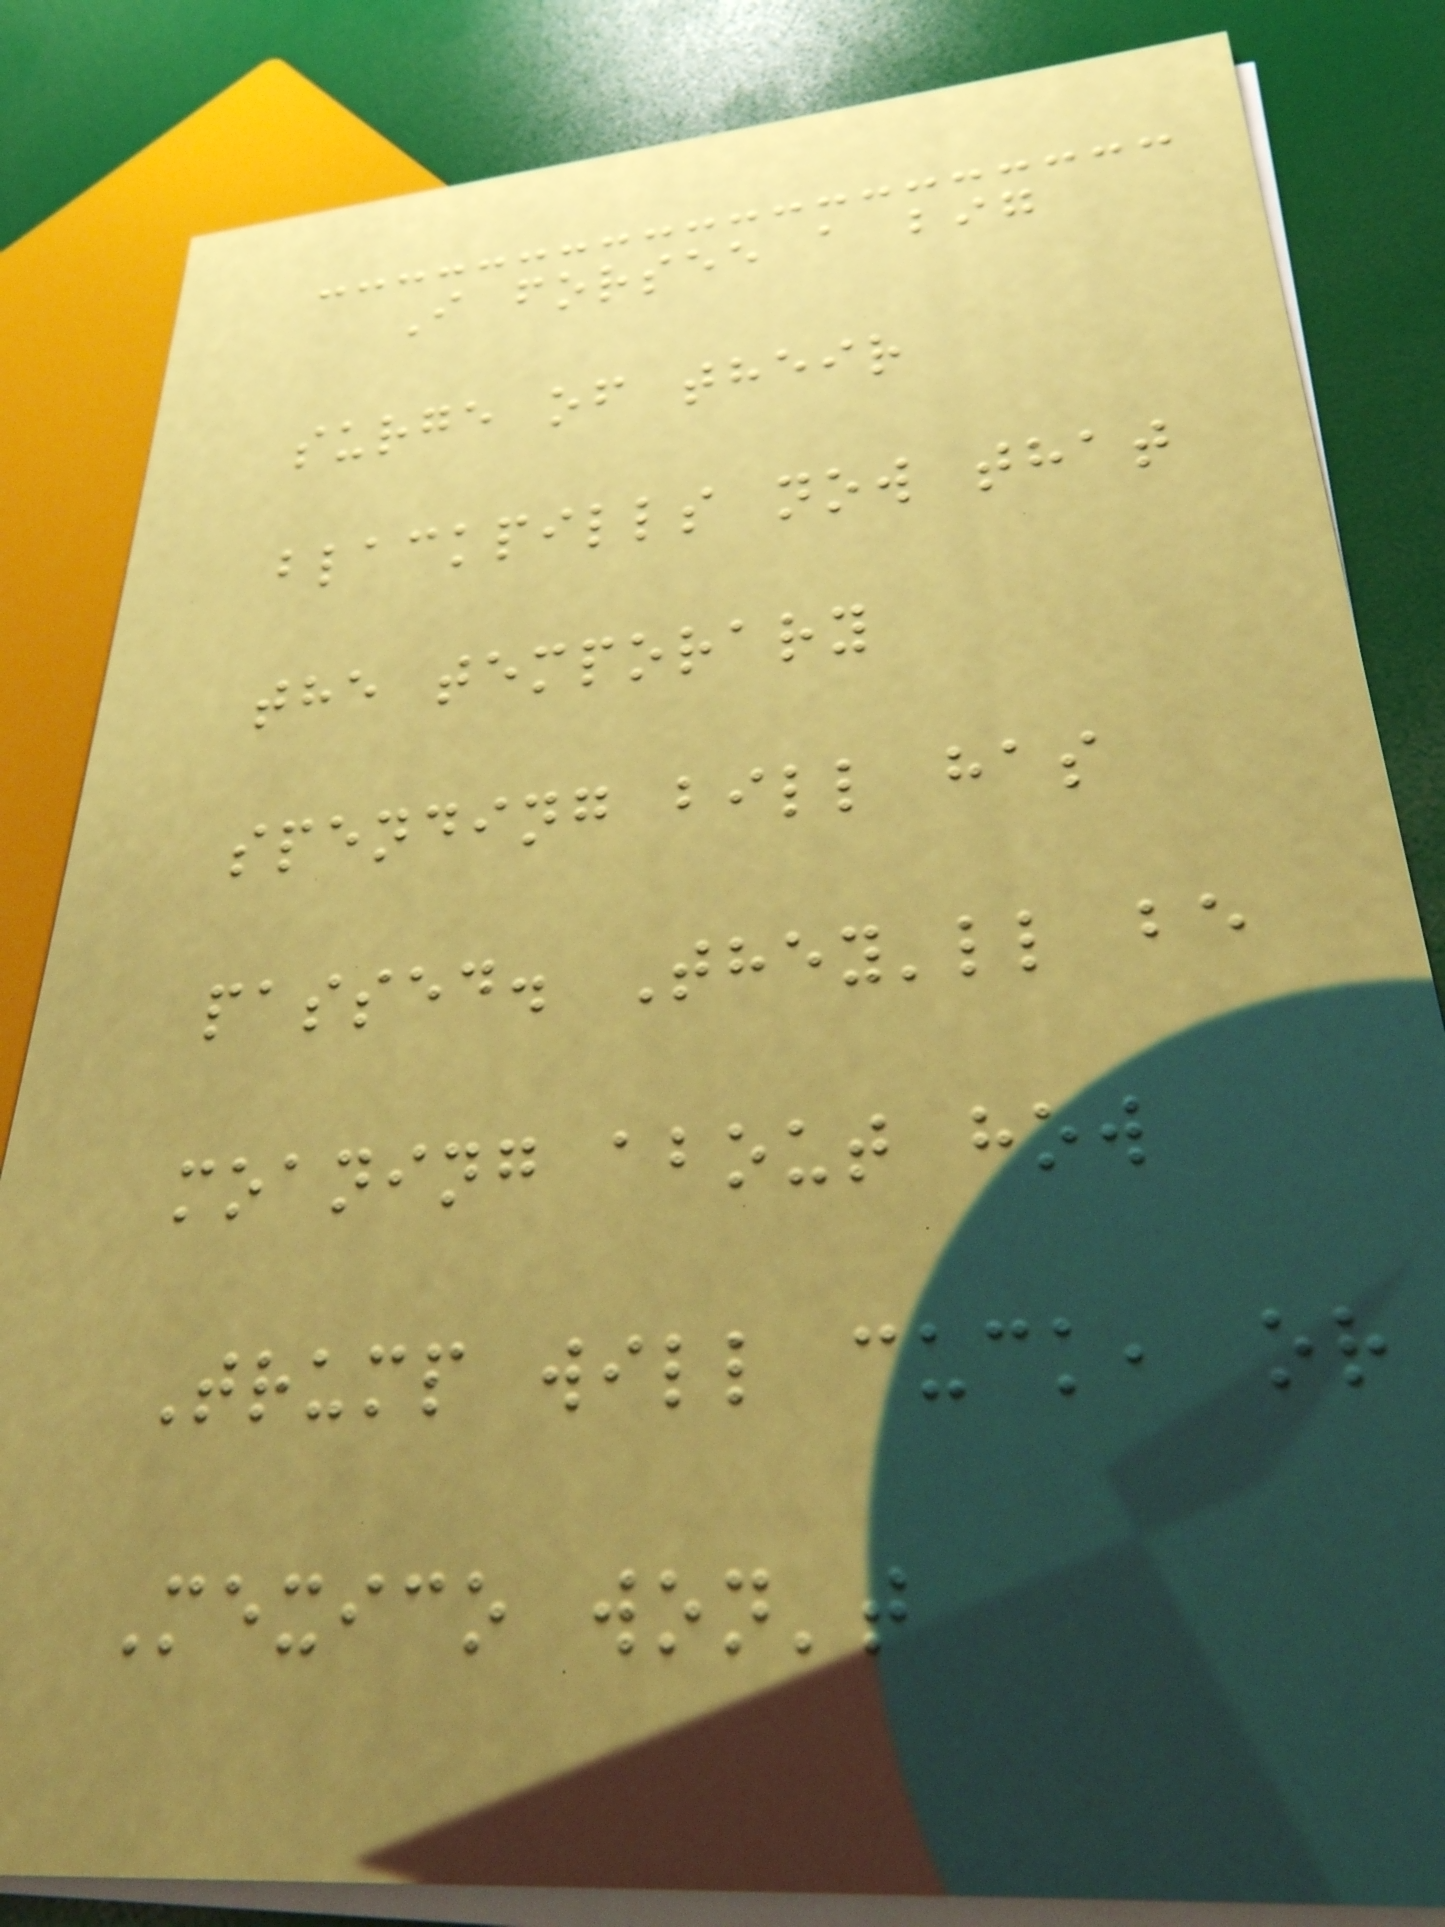I forsee a big
surge of their
blackpills now that
the temporary
spending bill has
passed. They'll be
moaning about how
Trump will cuck, or
Mexico won't
